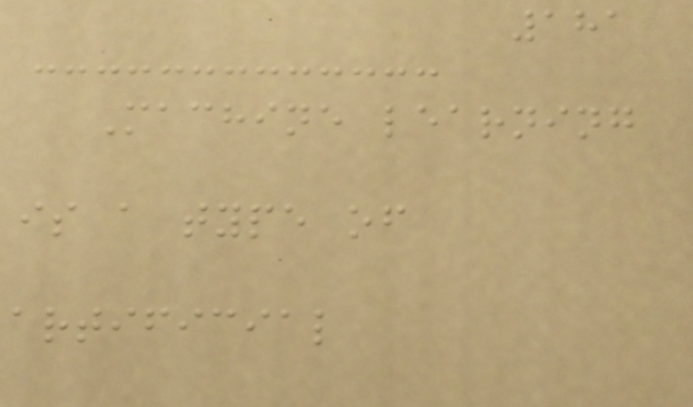181
Machine learning
is a type of
artificial
